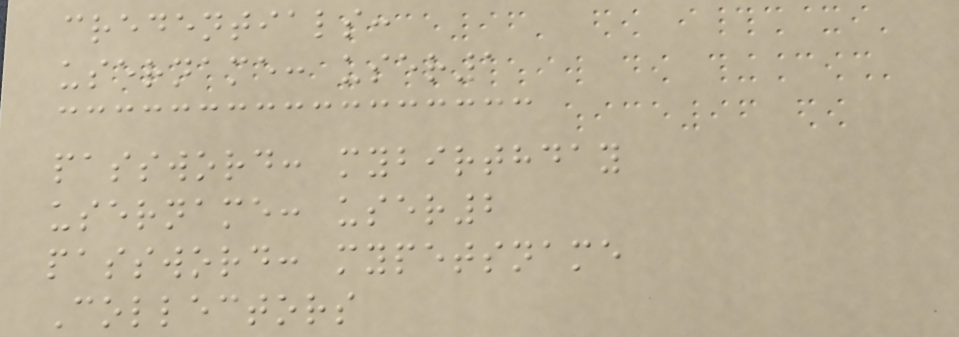credentials:
username: user1
password: mybirthday
username: user2
password: mypetsname
Collectors
